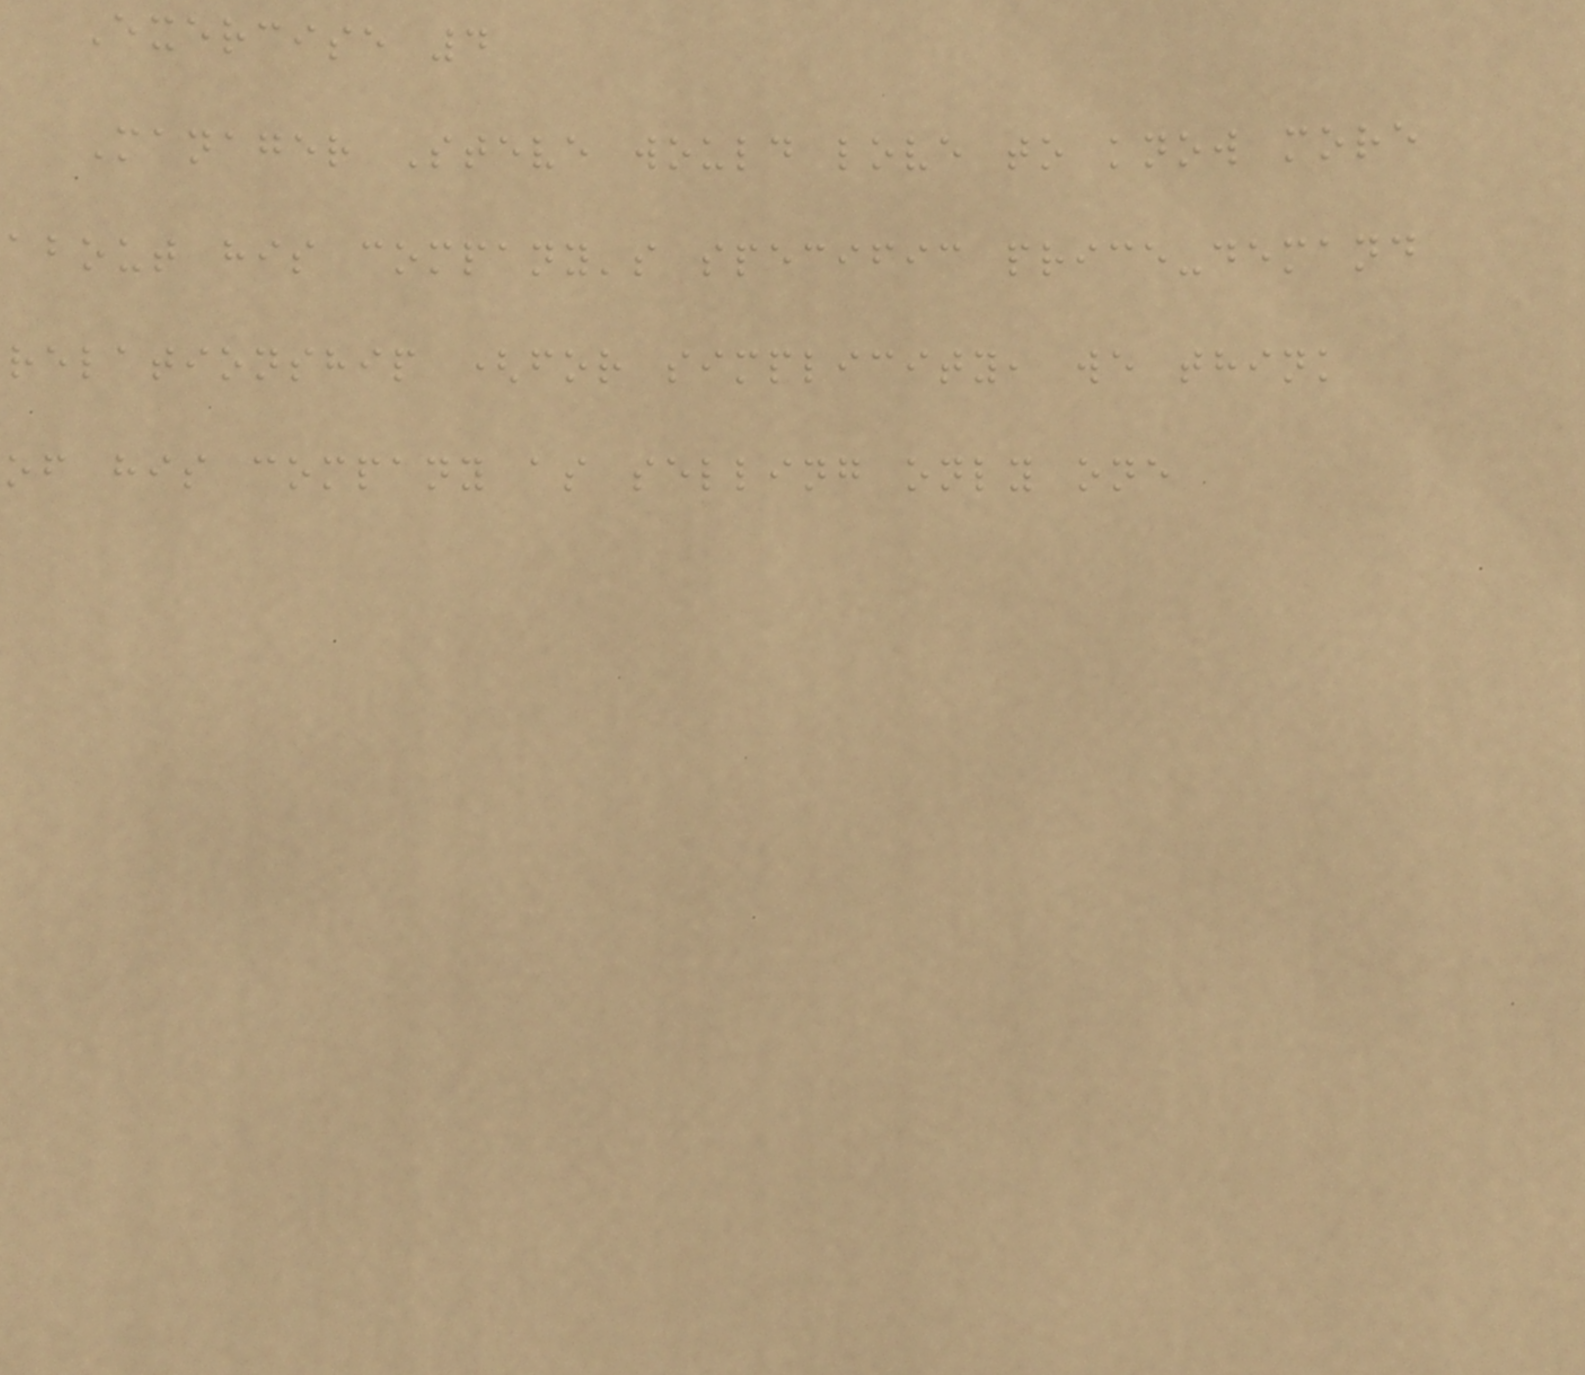Exercise 4
Manager Steve would love to know more
about his company's specific price-demand
relationship (for simplicity, we think
of his company as selling only one
